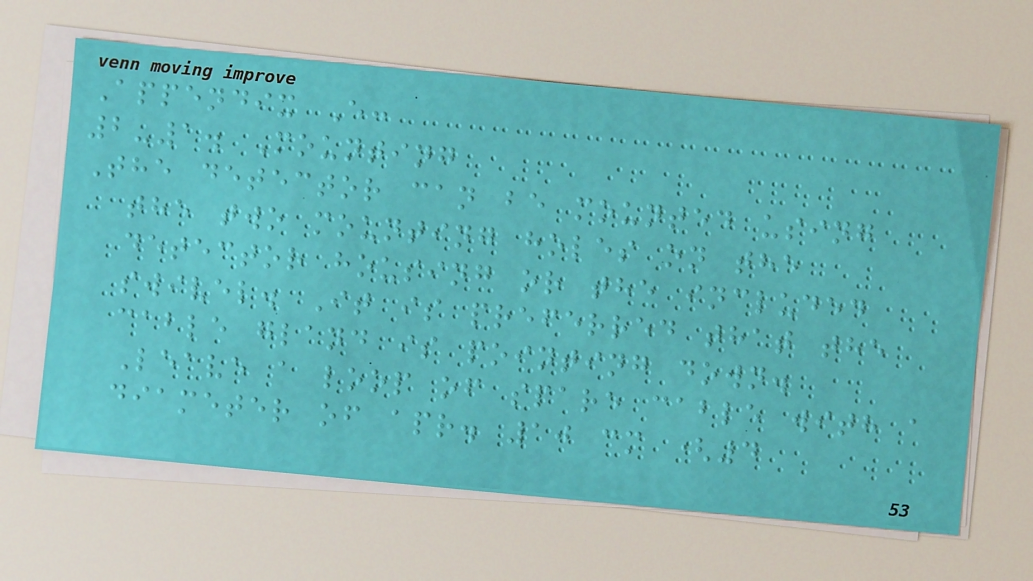Appendix E:
2-1. Mounting
The detector can be mounted using
the two mounting holes on the
detector housing or the included
swivel. It is preferred that the
cable gland is pointing down.
Leave a loop of spare cable with a
diameter of apr. 10 cm (4
